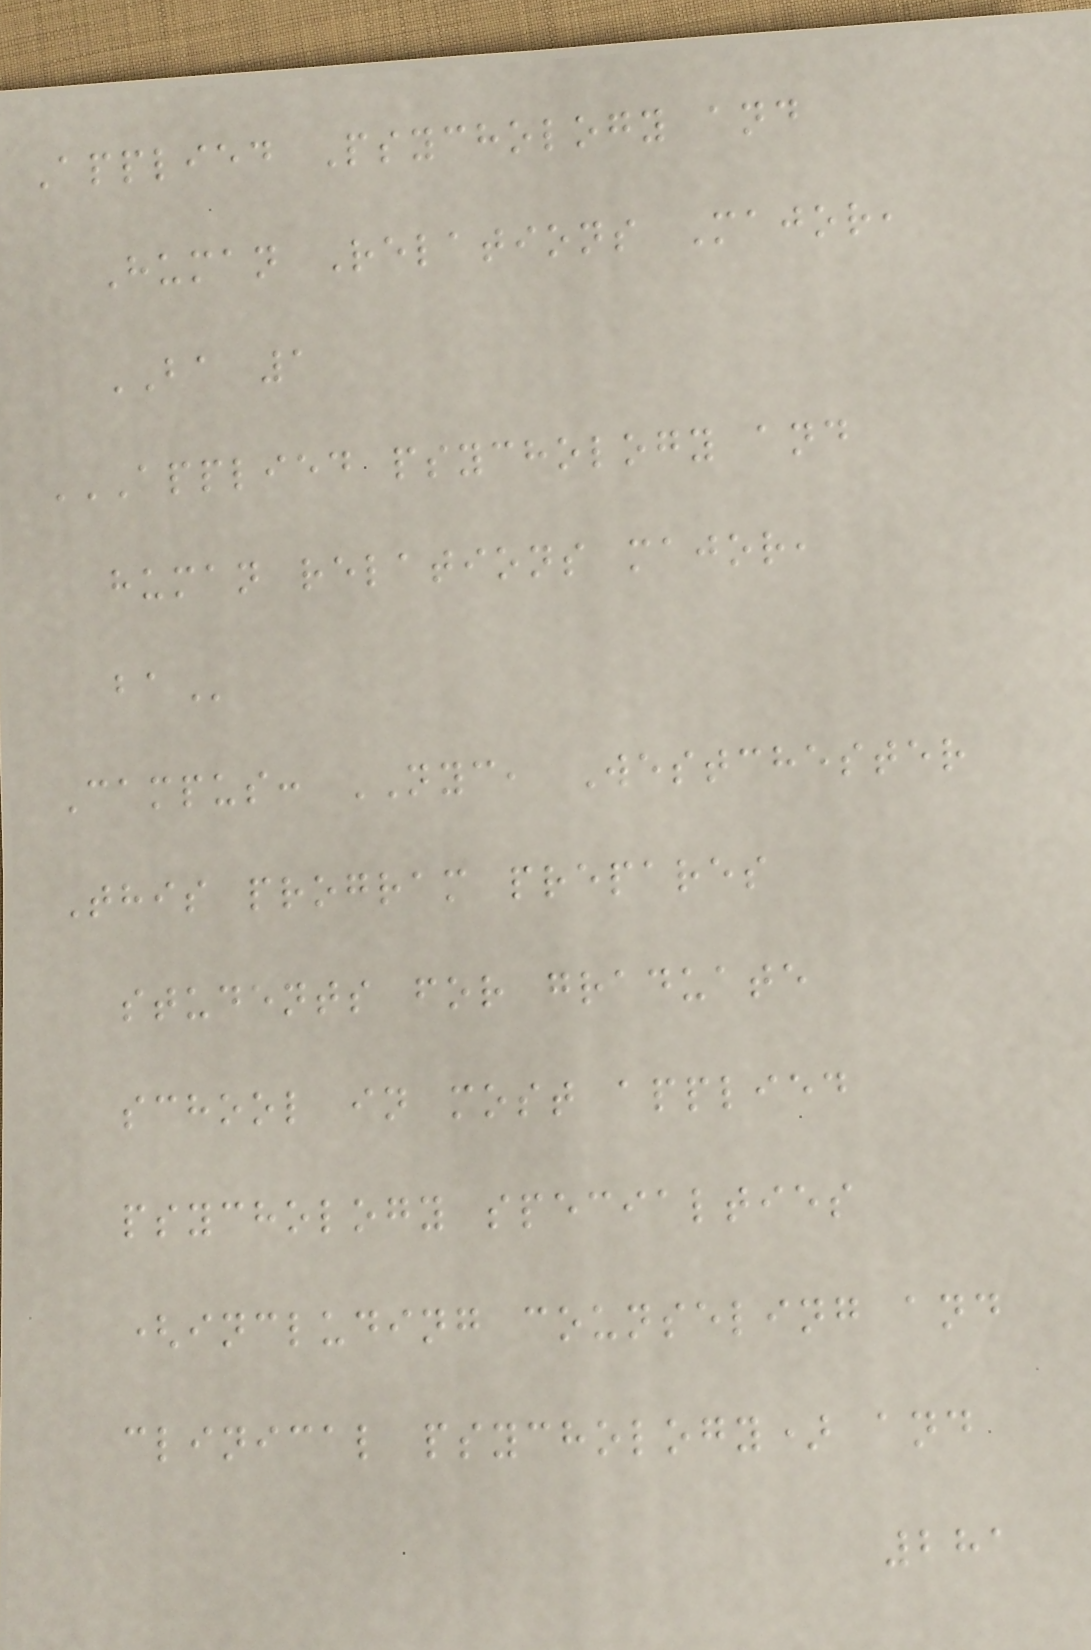Applied Psychology and
Human Relations Major,
BA 1
APPLIED PSYCHOLOGY AND
HUMAN RELATIONS MAJOR,
BA
Campus: NYC, Westchester
This program prepares
students for graduate
school in most applied
psychology specialties
(including counseling and
clinical psychology) and
281
